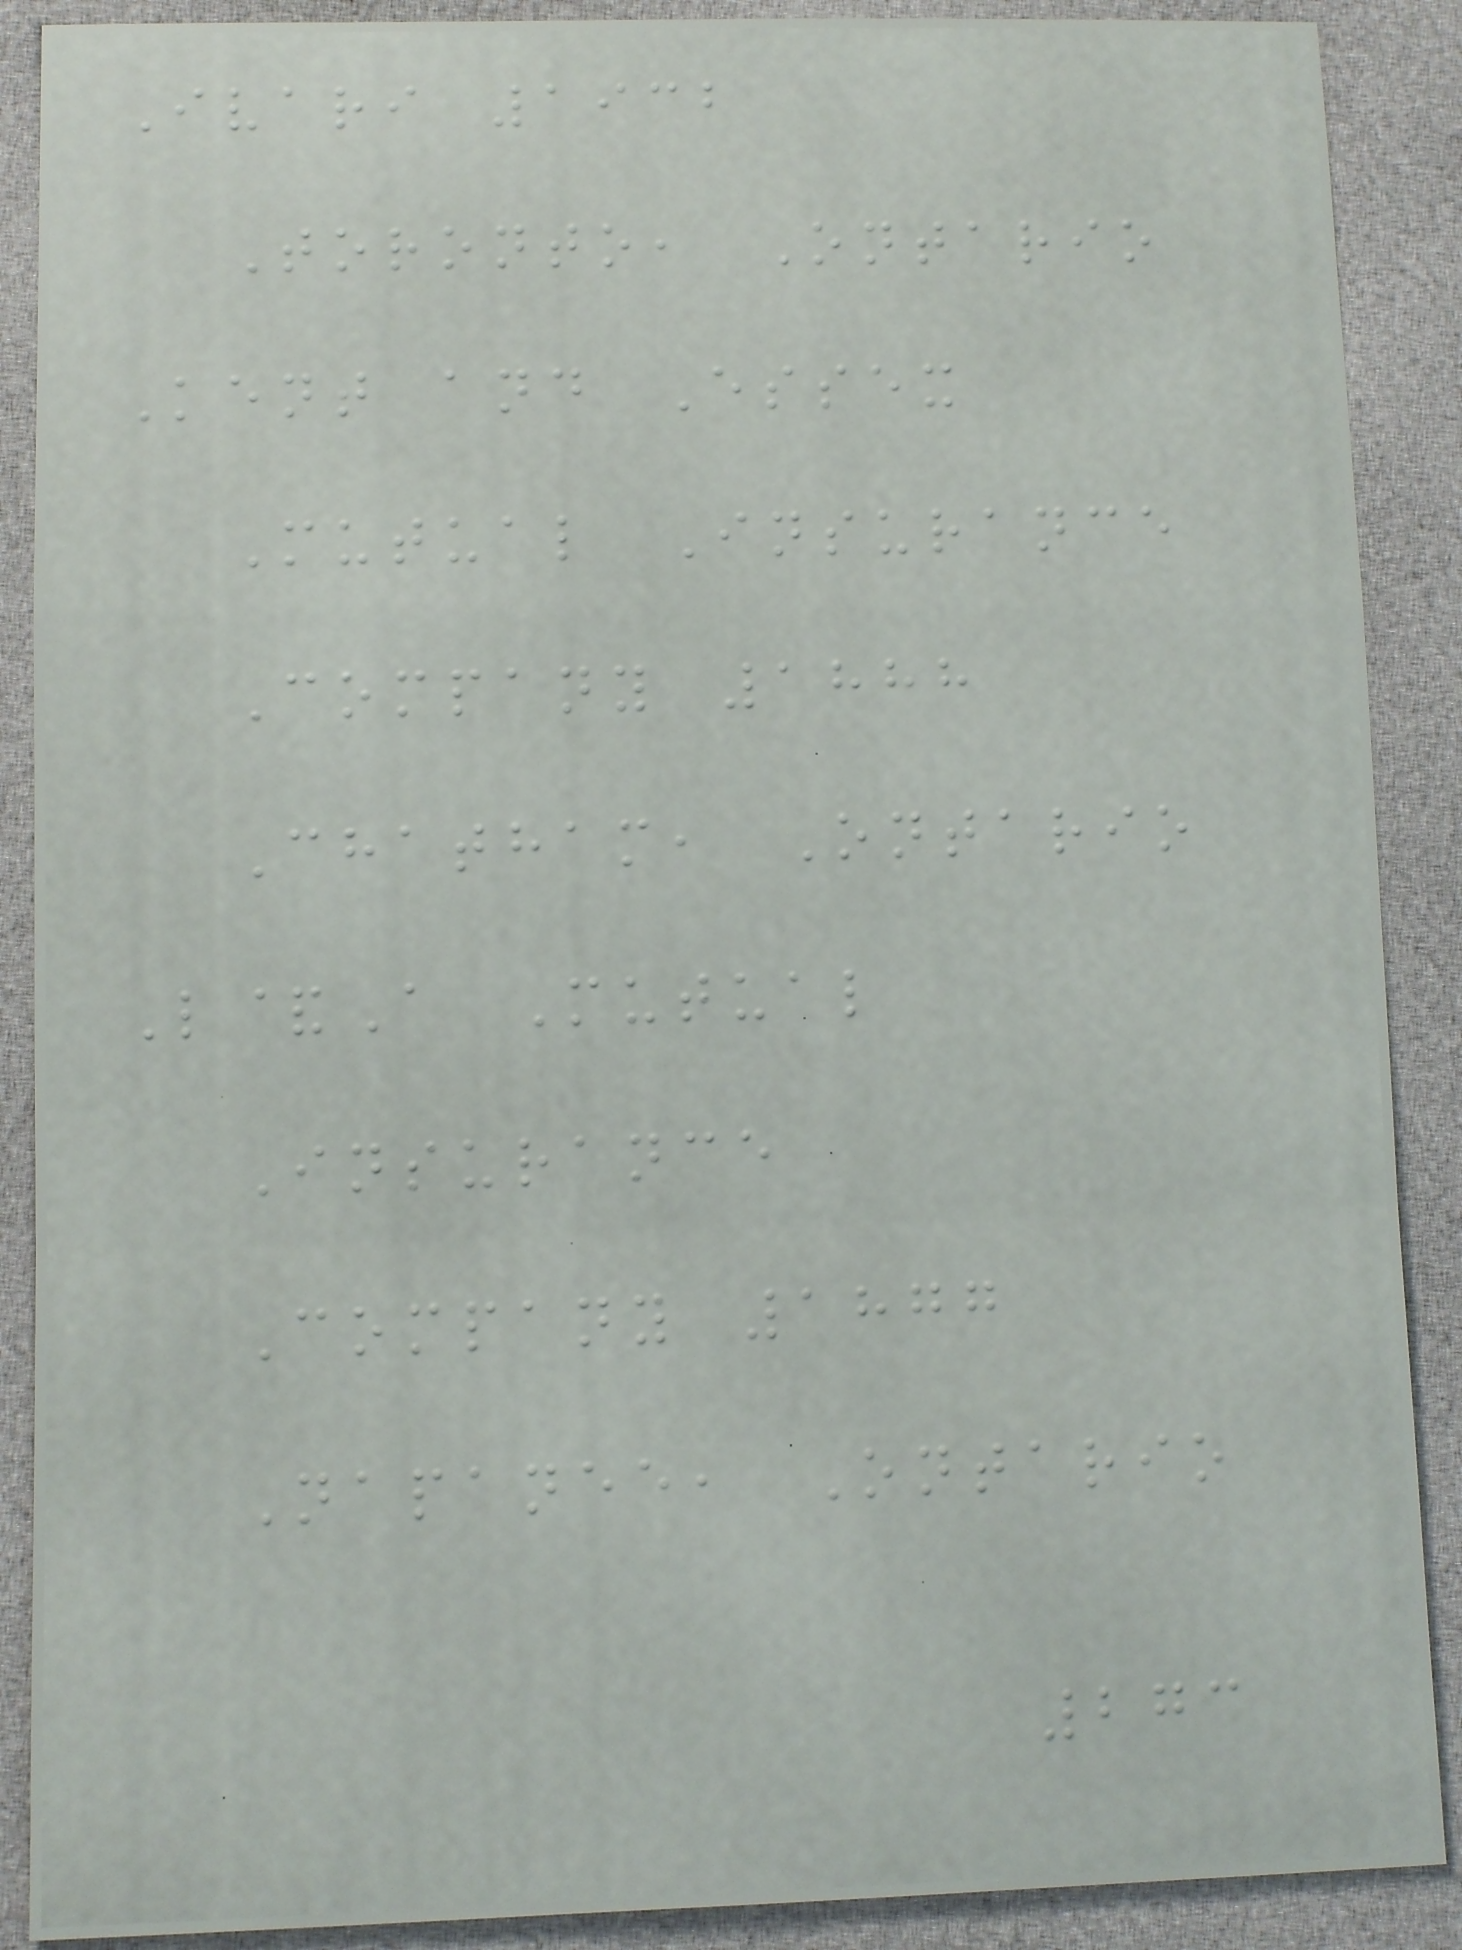Ivari 1932
Toronto, Ontario
Kent and Essex
Mutual Insurance
Company 1888
Chatham, Ontario
L&A Mutual
Insurance
Company 1877
Napanee, Ontario
273
